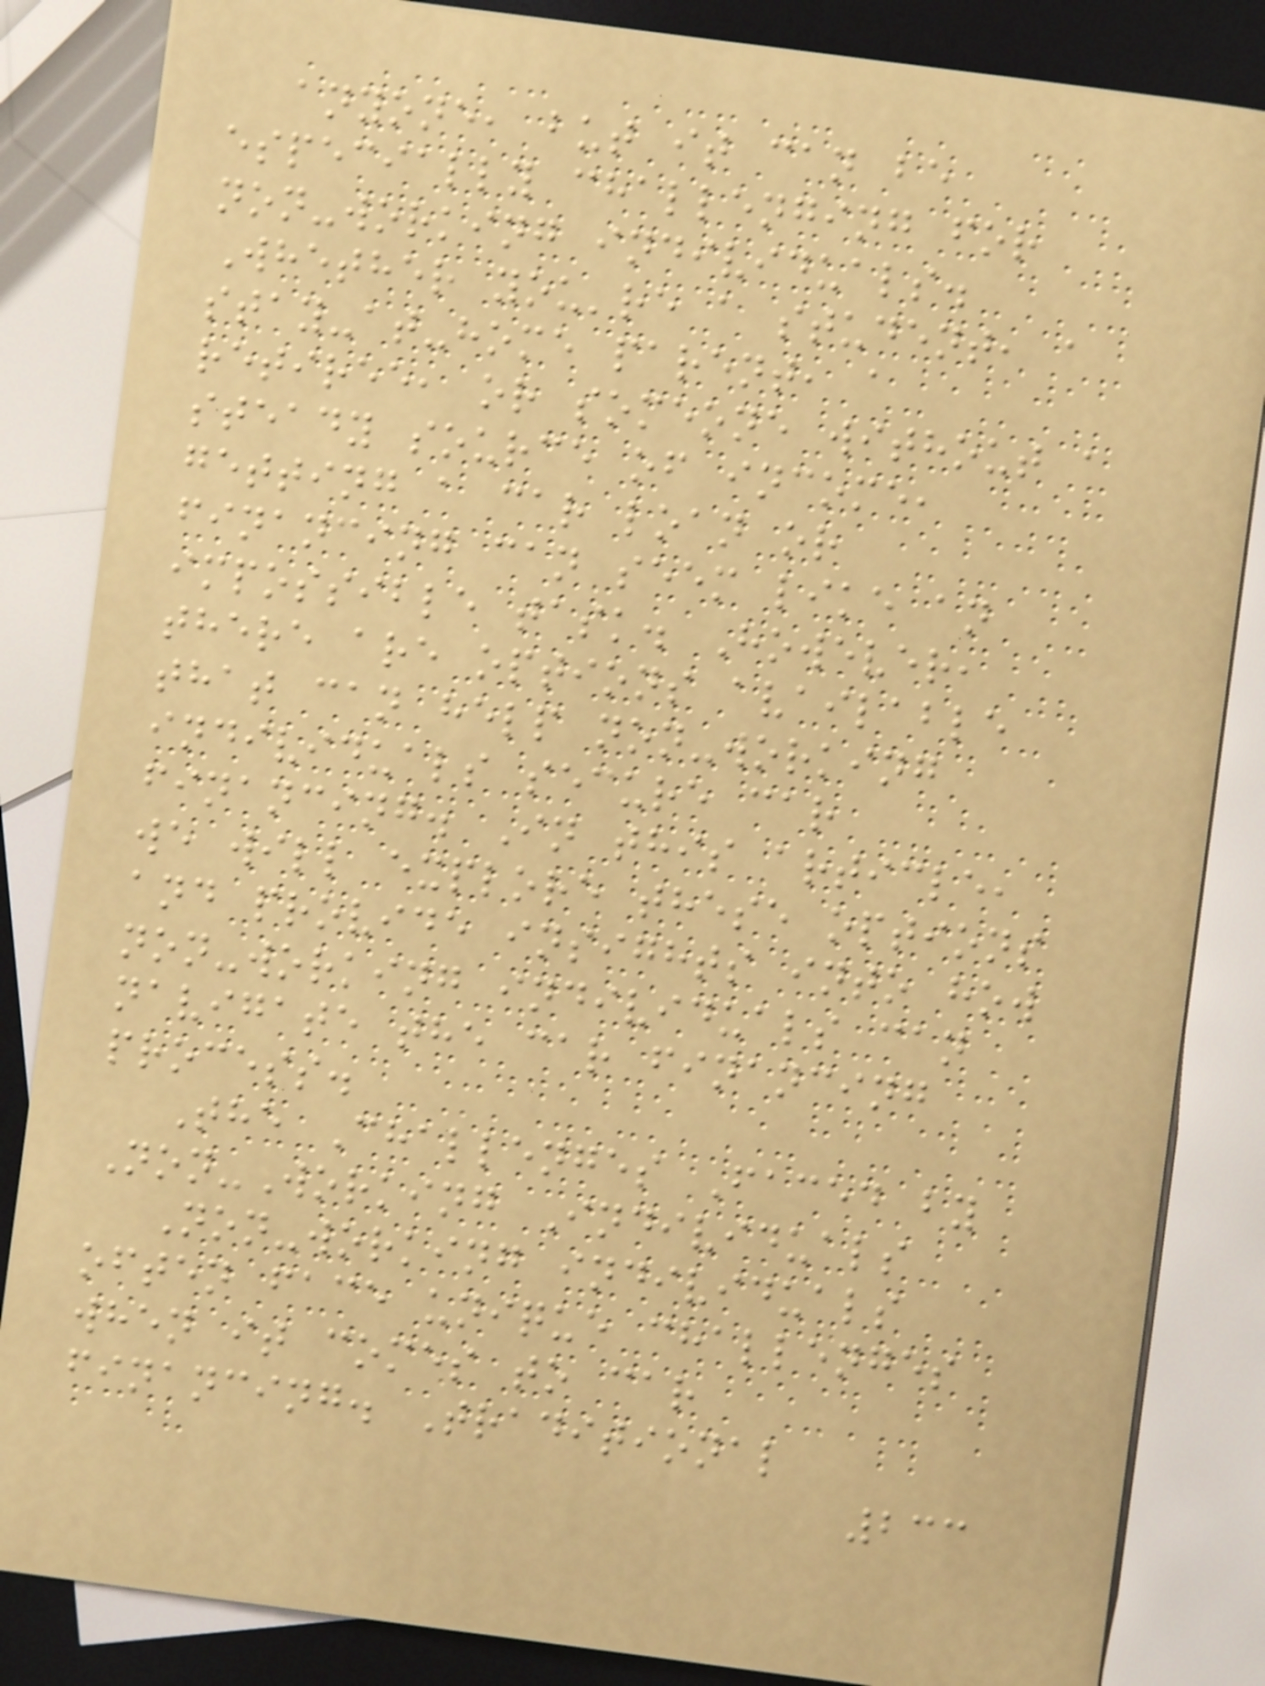anyone, but it can be
especially challenging for
non-working individuals.
Whether you're a student, a
stay-at-home parent, a
retiree, or someone without a
steady source of income,
getting a car loan or
financing can seem like an
impossible task. However,
there are options available
that can help non-working
individuals secure car
financing. In this article,
we will explore these options
and provide insights into how
non-working individuals can
navigate the car financing
process.
The Challenges Faced by
Non-Working Individuals
Non-working individuals
often face unique challenges
when it comes to car
financing. Traditional
233
